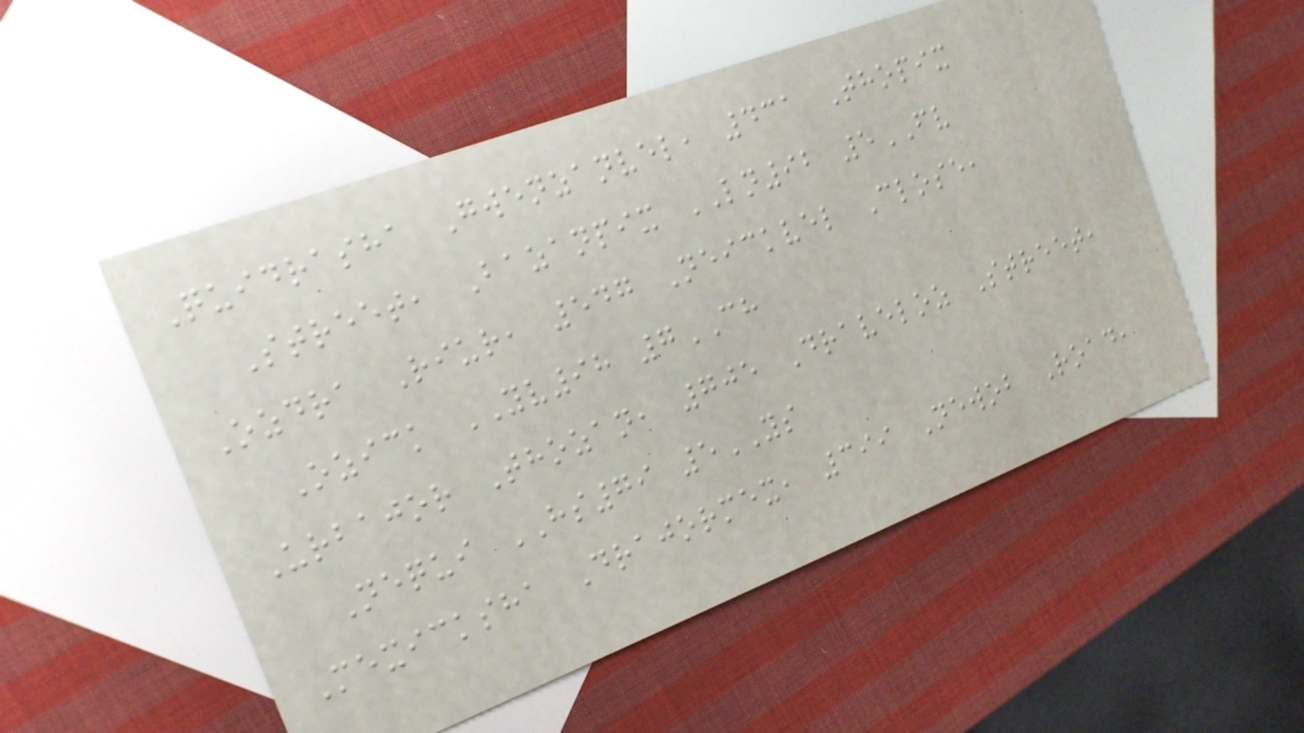Quidrasha Gwenzanvel, 431 Thopix
Street, Bazanpix LN92 5FV
Ozdra Riur, 547 Neickvel Close,
Ozick YV98 7CH
Urbajor Thozan, 705 Draveloz Street,
Nequi HS79 5YS
Mexicksha Drajormex, 399 Newob Road,
